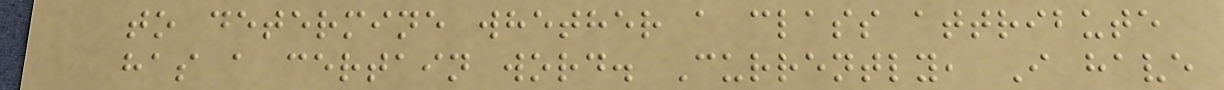to determine whether a class attribute
has a certain word. Currently, I have
